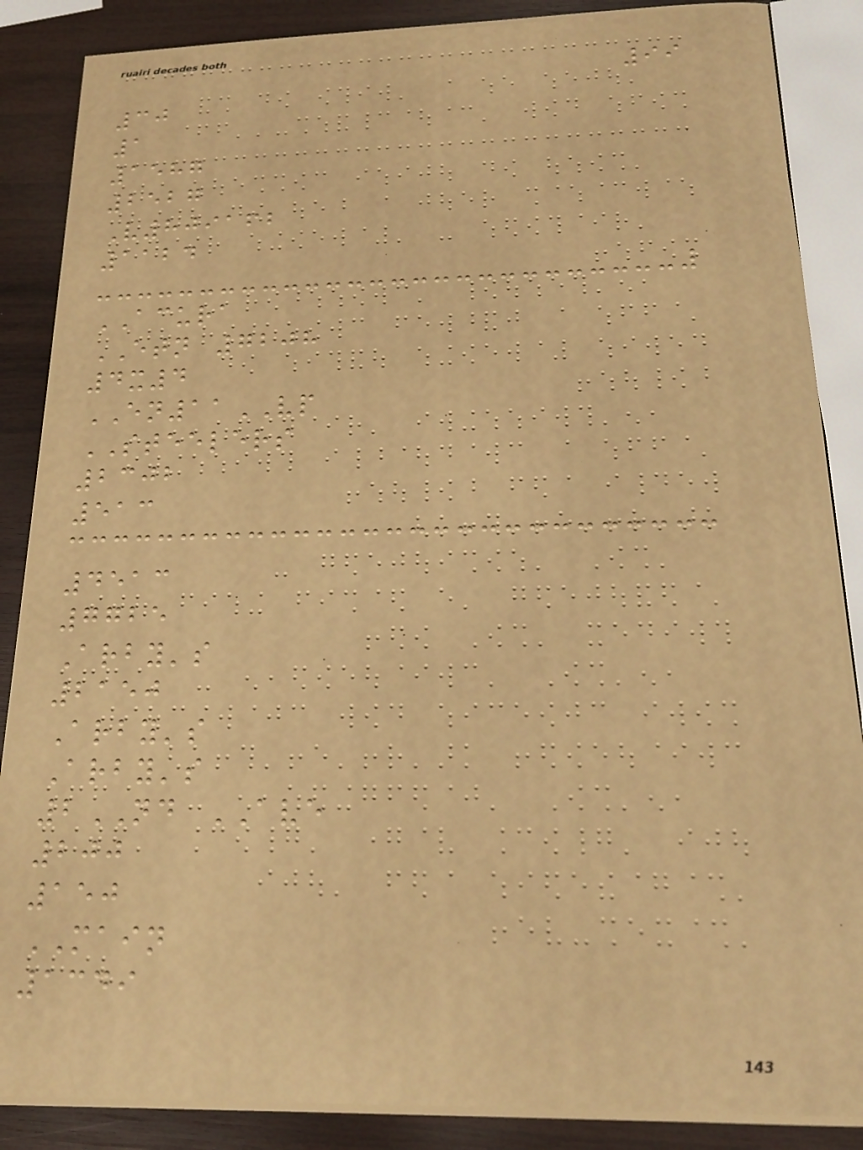99
30
1
1587
2527
V809162
1124
ACURA
ETN 7208
4x4
EN11VP
STEELERS
2302
513
4513
7725
Arby's
2150
Arby's
Arby's
2ND AVE
200
150
MAIN
1349
